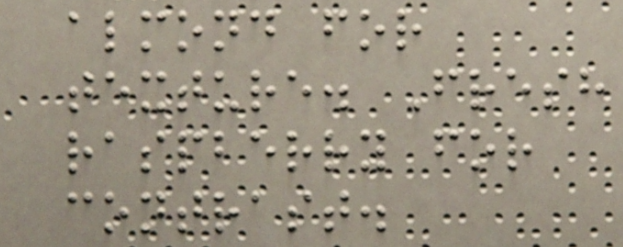almond for
texture. Fresh
raspberry for
contrast.
